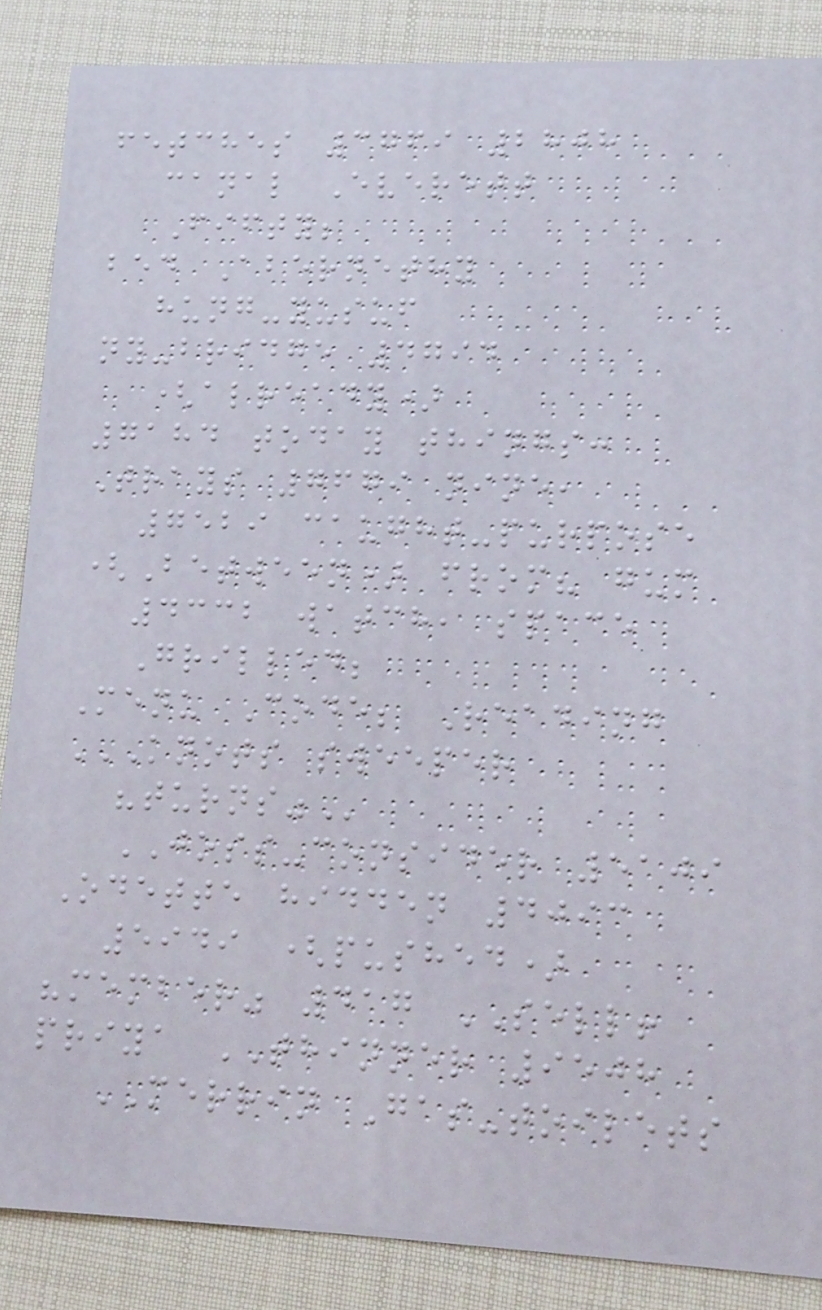fetches 3769 2808
canal Everett
Fifty;
bed Abernethy
hung-yusuf
ny-bridge 4794
(already)
7184 today things:
Trays 7679 nine,
7529 caught-purpose
(Between) from? gum
4332 watch, space
Grilled;
Menu Code; Reading
KNOTS SWEEPER
"TURNS"
JOSS-consider 5109
Odette hidden 4093
5949 (pushed)
"member" 417 SELL!
priya THINNER 9508
MERRIN Gas-toilets
